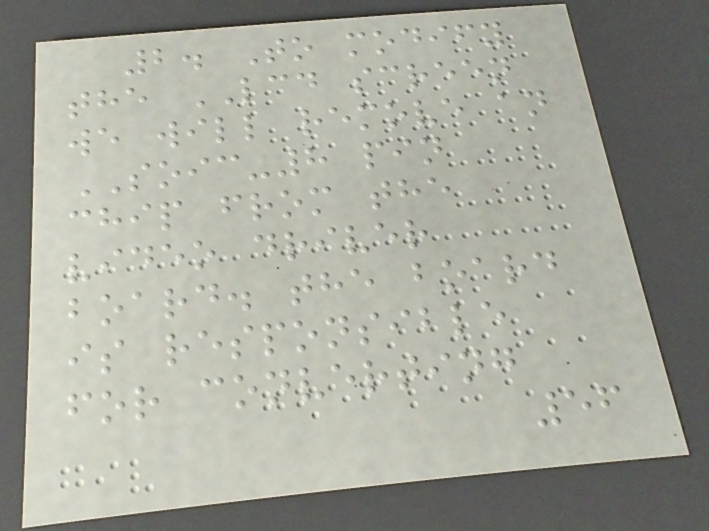2. To modify
the LCD screen
we will remove an
SOIC-8 pin
chip from the
video driver
board. the board
is responsible
for converting
56
